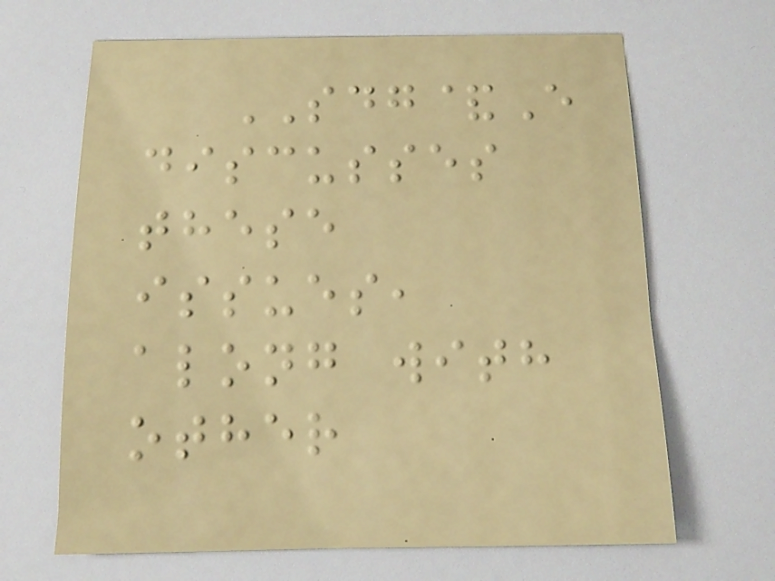SDG&E
discusses
these
issues,
along with
other
